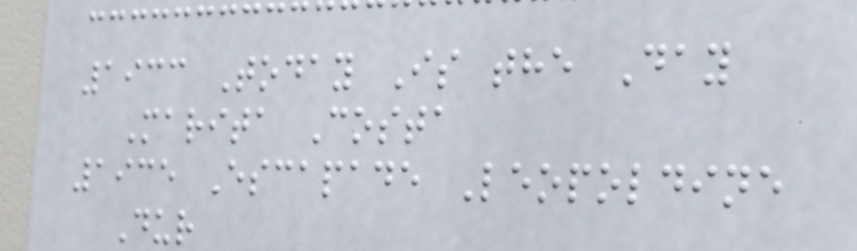1933 Today Is the Day
Marita Costa
1935 Escapade Leopoldine
Dur
